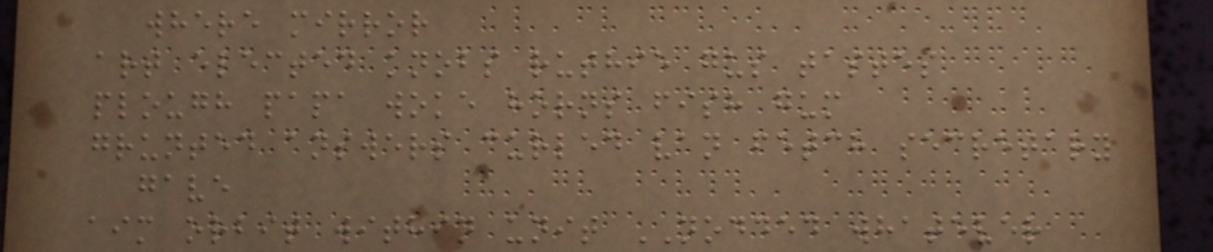where mirror
art elected knobs ruthie gus tastes
plough papa woke horns fish gum
grunted answers curled van fetch secretary
gave
aim orbit within unit NODDED whatever
